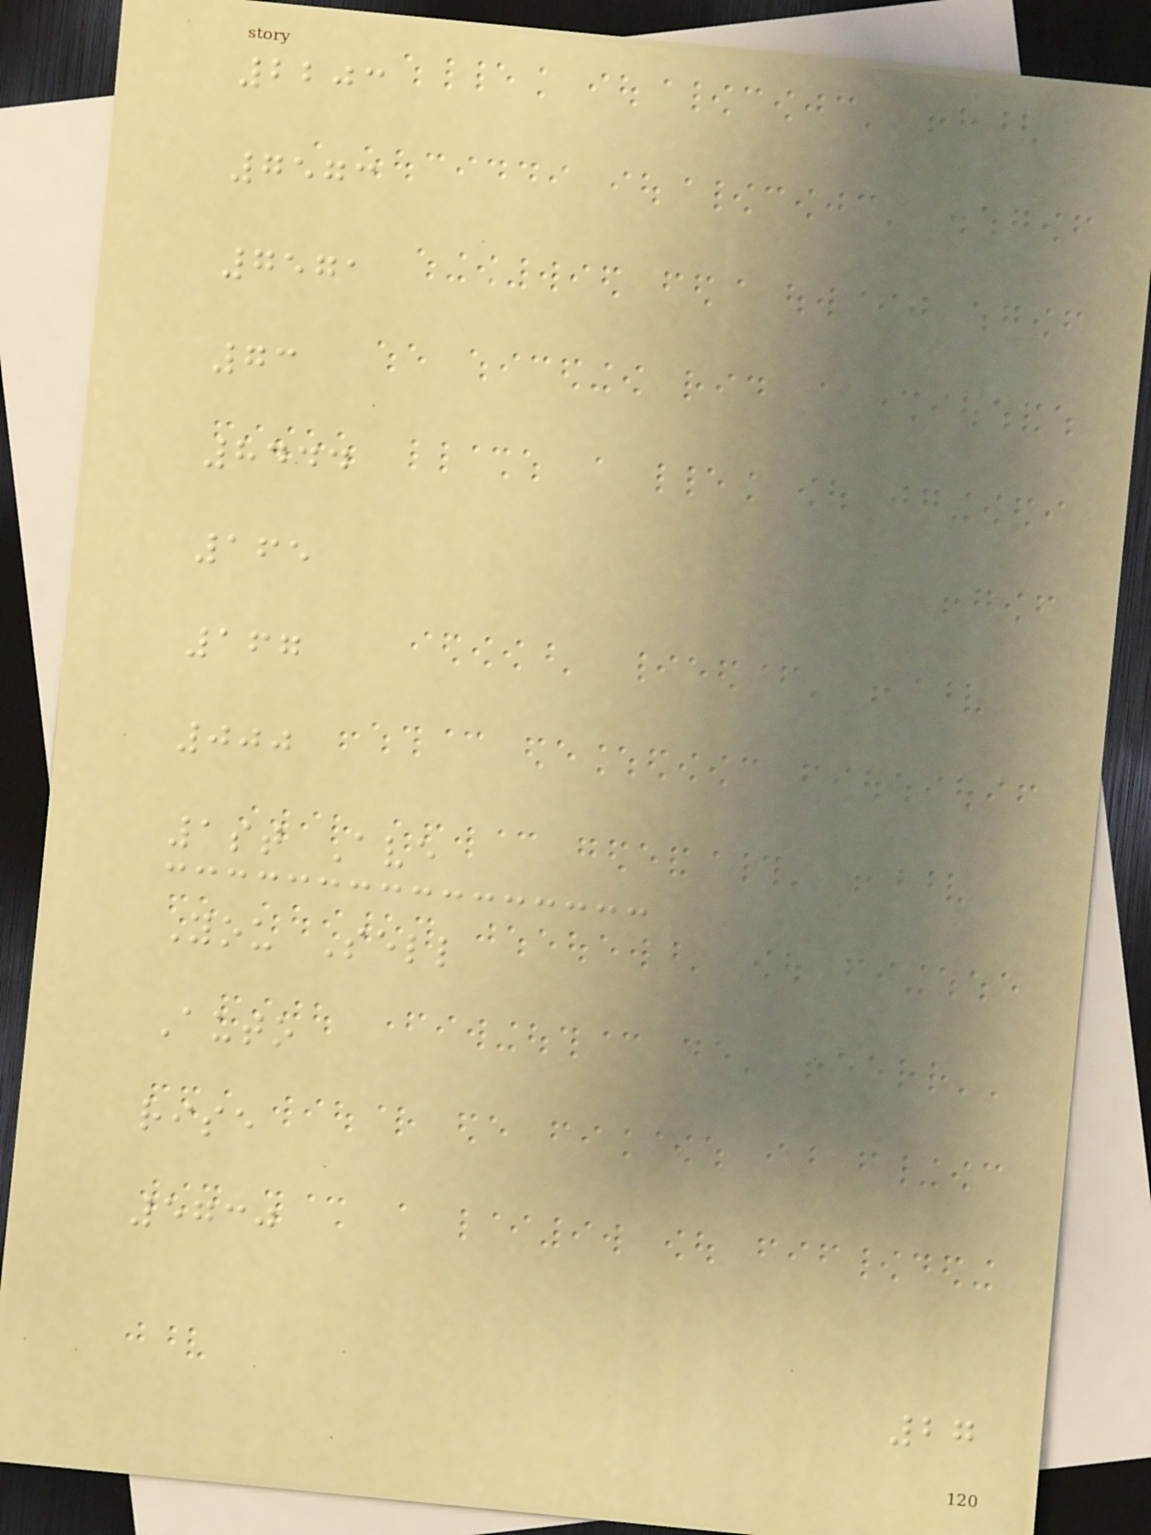2203
7573
7571
73
8444
165
167
000
1st Ave
You Sell
Auto
rise
5730
27
